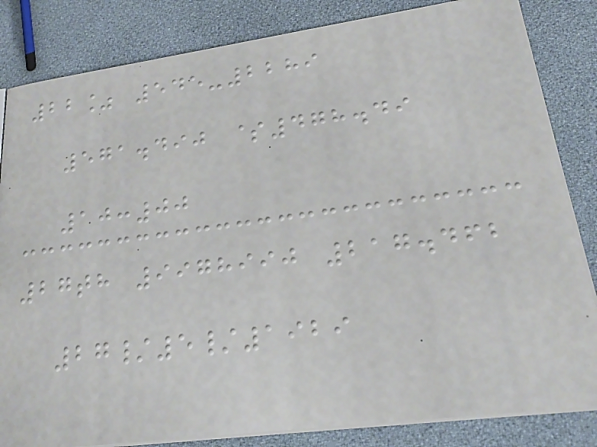22% 545-2289
571.490 $478.49
10:00
27th 9978990 217.462
27/5/1929
